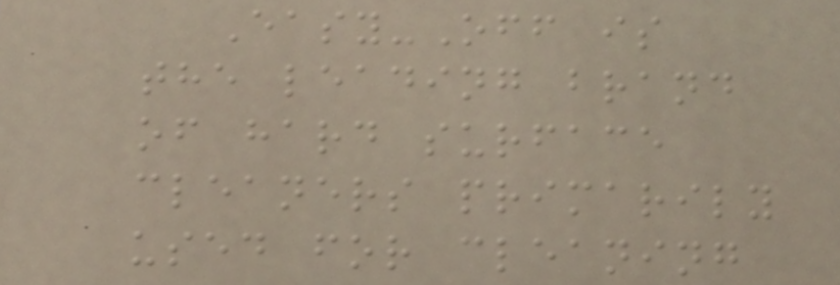Easy-Off is
the leading brand
of hard surface
cleaners primarily
used for cleaning
